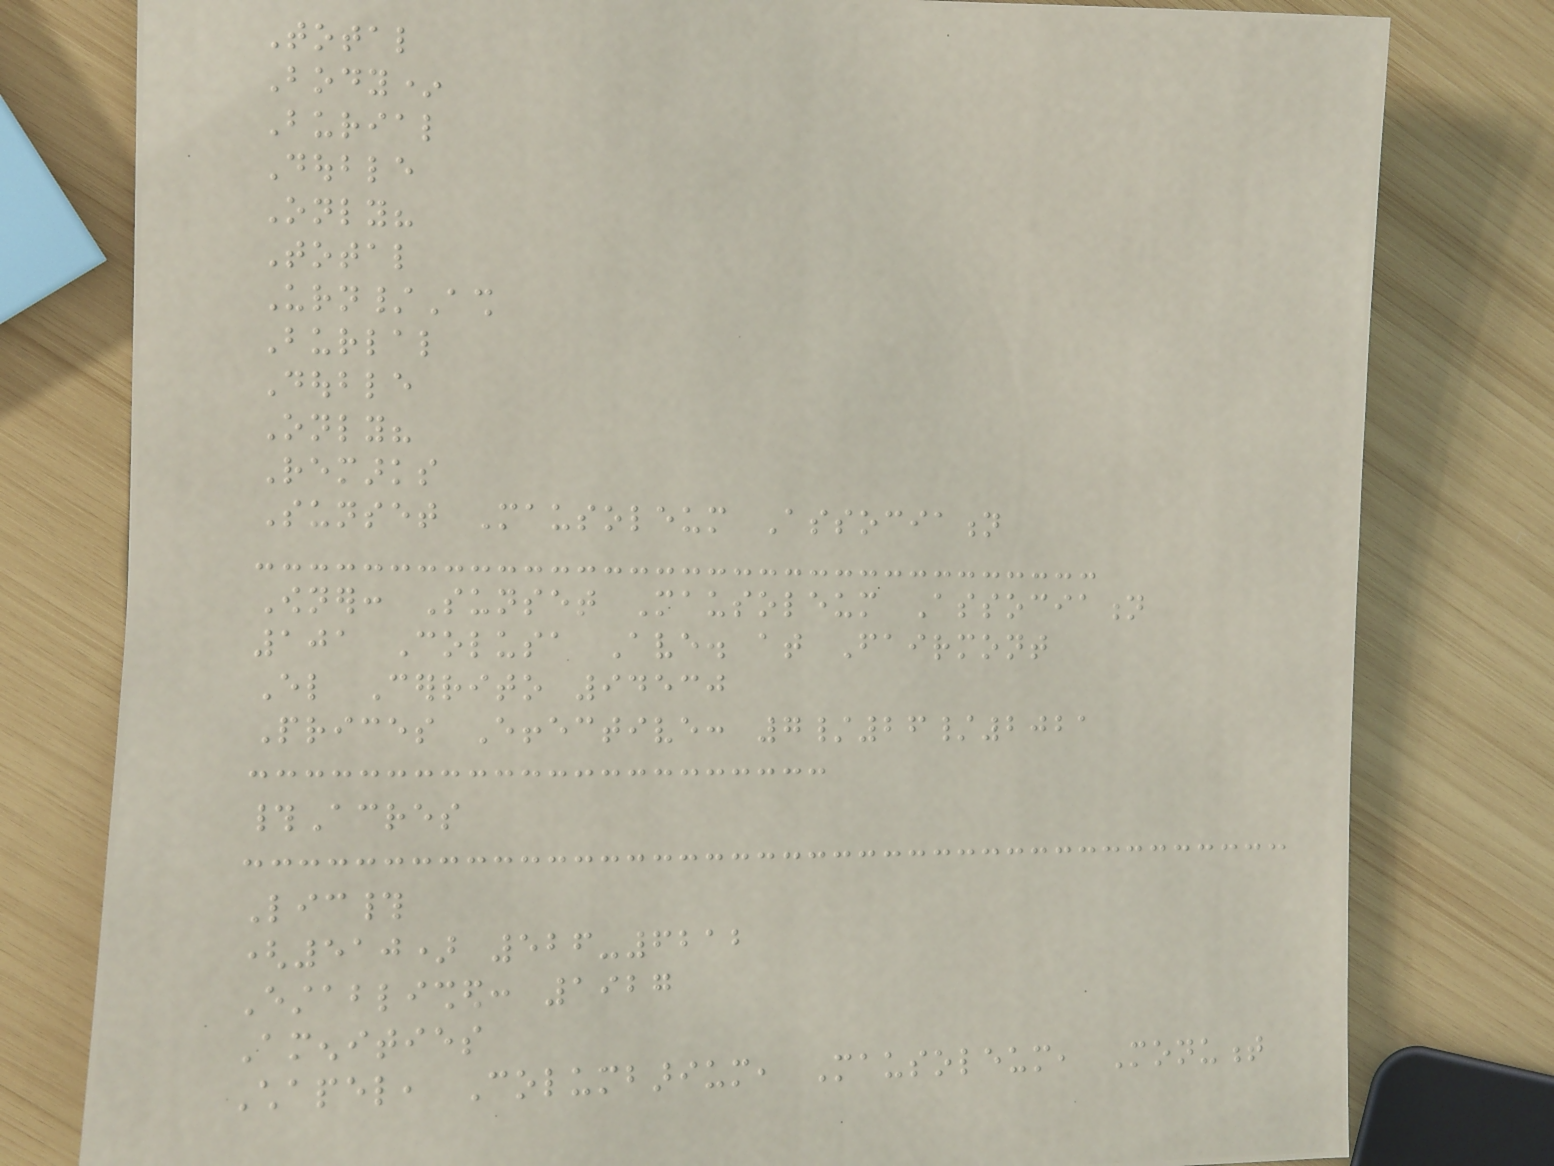Total
Body*
Burial
Double
Only?
Total
Urn/Ash
Burlal
Double
Only?
Remarks
Sunset Mausoleum Association
Owner: Sunset Mausoleum Association
101 Colusa Ave. at Fairmont
El Cerrito 94530
Prices Effective: 7/26/2021
#Acres
Lic#
(510) 526-6212
Established: 1927
Amenities
Chapel, Columbarium, Mausoleum, Monument
